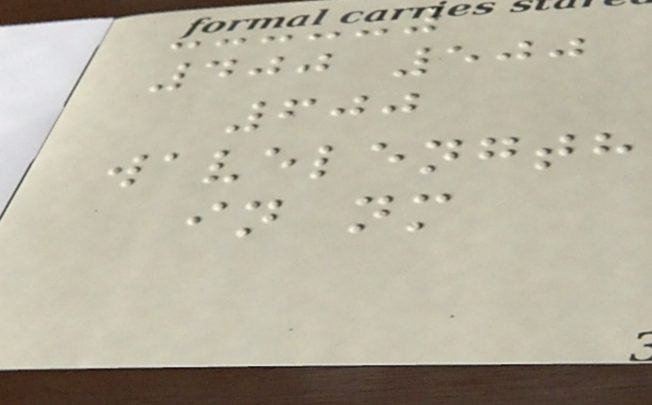400 500
600
wavelength
in nm
